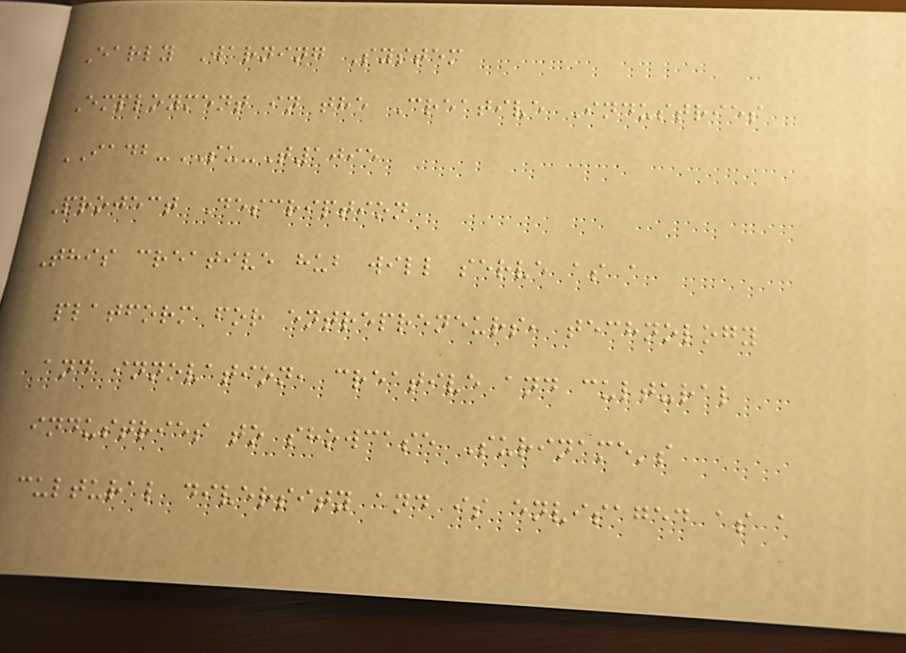Early Warning System
Employment in the Creative Industries
IADB-SU-T1095
Project Description
This creative hub will serve as a
platform for entrepreneurs, technology
and innovation, creative and cultural
industries to showcase Suriname's
cultural diversity and is envisaged as a
